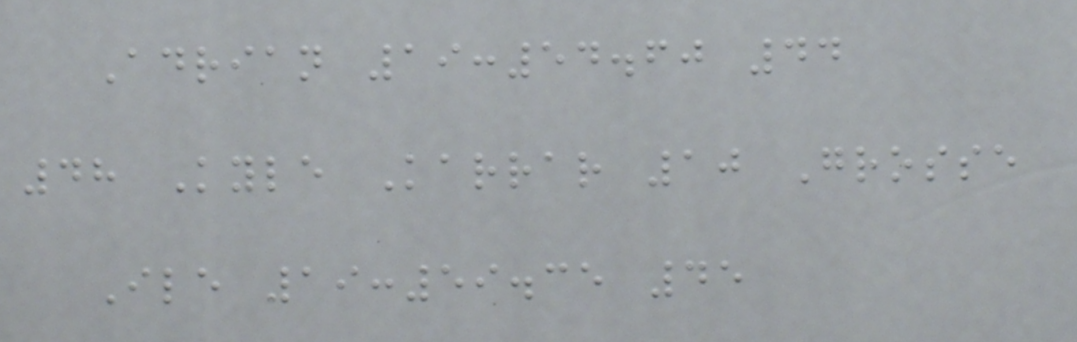Adrian 19:54.60 44
48 Kyle Karrar 10 Grosse
Ile 19:59.35 45
